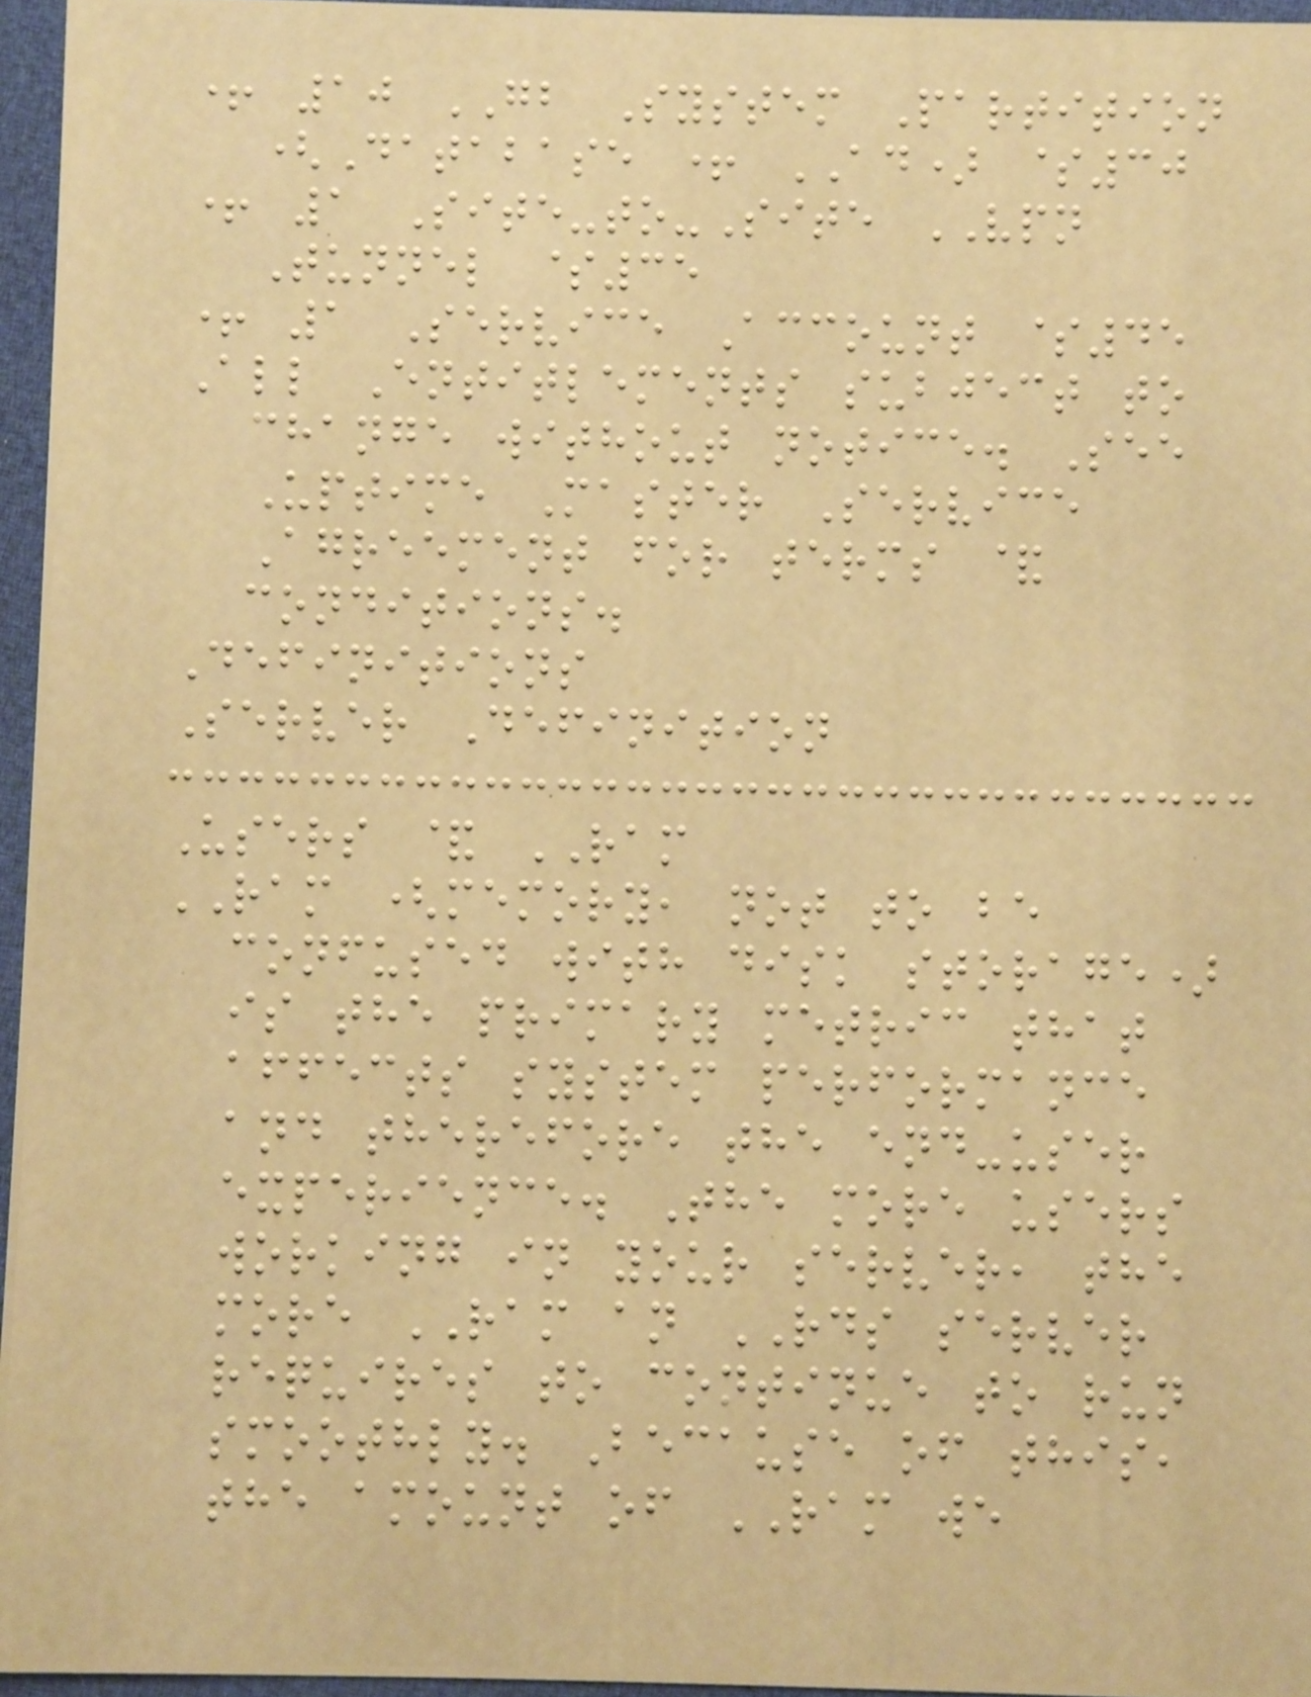+ 10 GB System Partition
(Database + AD) $30
+ 1 Site-to-Site VPN
Tunnel $35
+ 1 Service Account $45
All Entitlements subject to
change without notice. See
Uptime Master Service
Agreement for terms &
conditions.
Definitions
Server Definition
Users & RAM
RAM (memory, not to be
confused with disk storage)
is the primary metric that
affects system performance
and therefore the end-user
experience. The more users
working in your server, the
more RAM an RDS server
requires to continue to run
smoothly. Because of this,
the amount of RAM we
